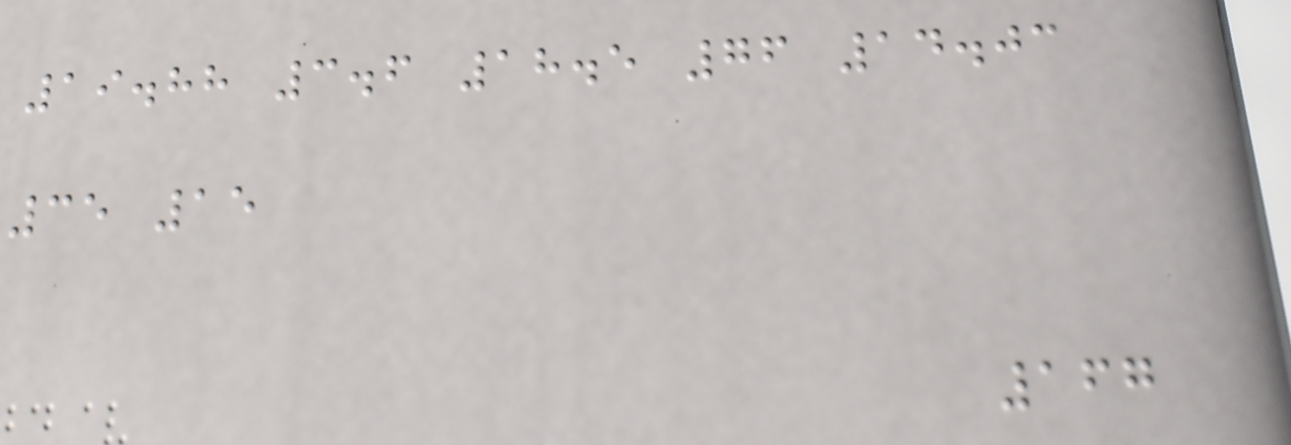19.88 3.6 18.5 76 14.03
35 15
167
